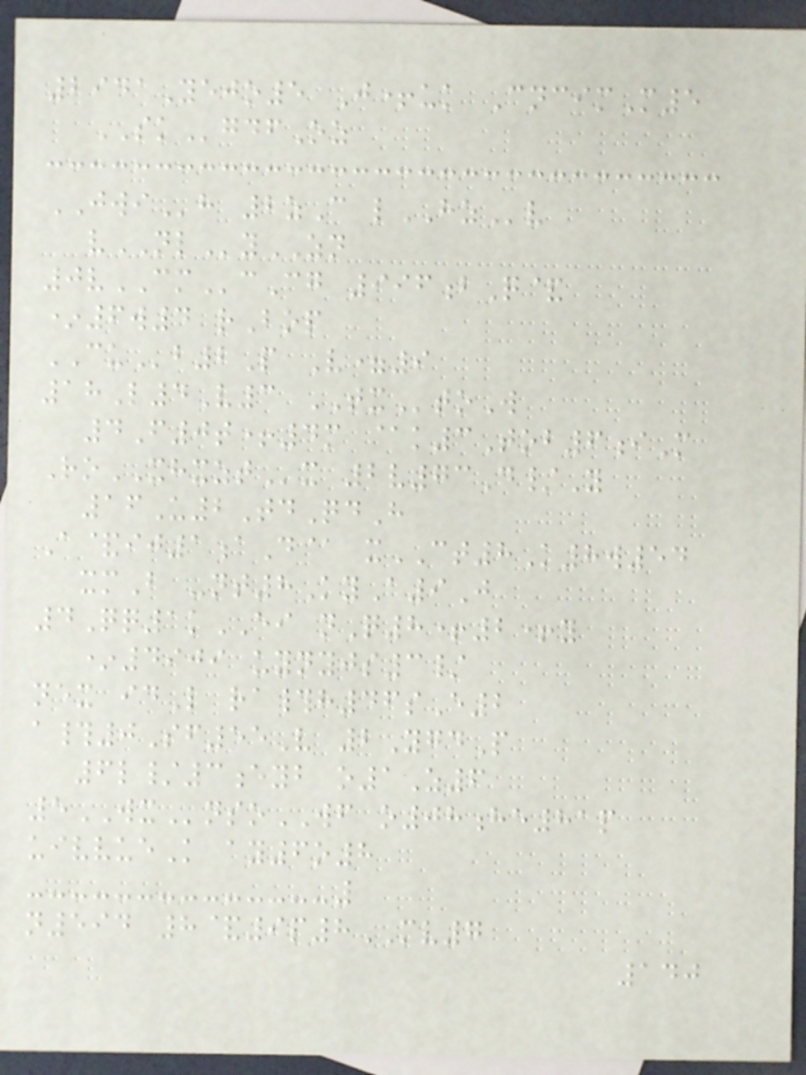2941Yejo5 J+uk CncimM5
SKgdfOz
JWIh 2zC lHZv
vNLyZN
0vCMcCg 996bQ&
*6w4 rBop
CUb2P V=9
18L4V3 TXtoW
4F0t+4m @k3Tob6iM
RoXHXZTx 2v73D/Y
16U2TdQdH
A&ij1aD@ xCT8K8w54
xmB -nt8KyA9J
4Qq1kEI nQ8+2+y
*4909 uynyjs3/
nex idL ra#h46sE2
a#0Sf55V 2YgdP
6l/3eyb o1Z6
5WXnsoWF o08he81p
uivvueK ay6o8
n594 8&9p8MV7
140
